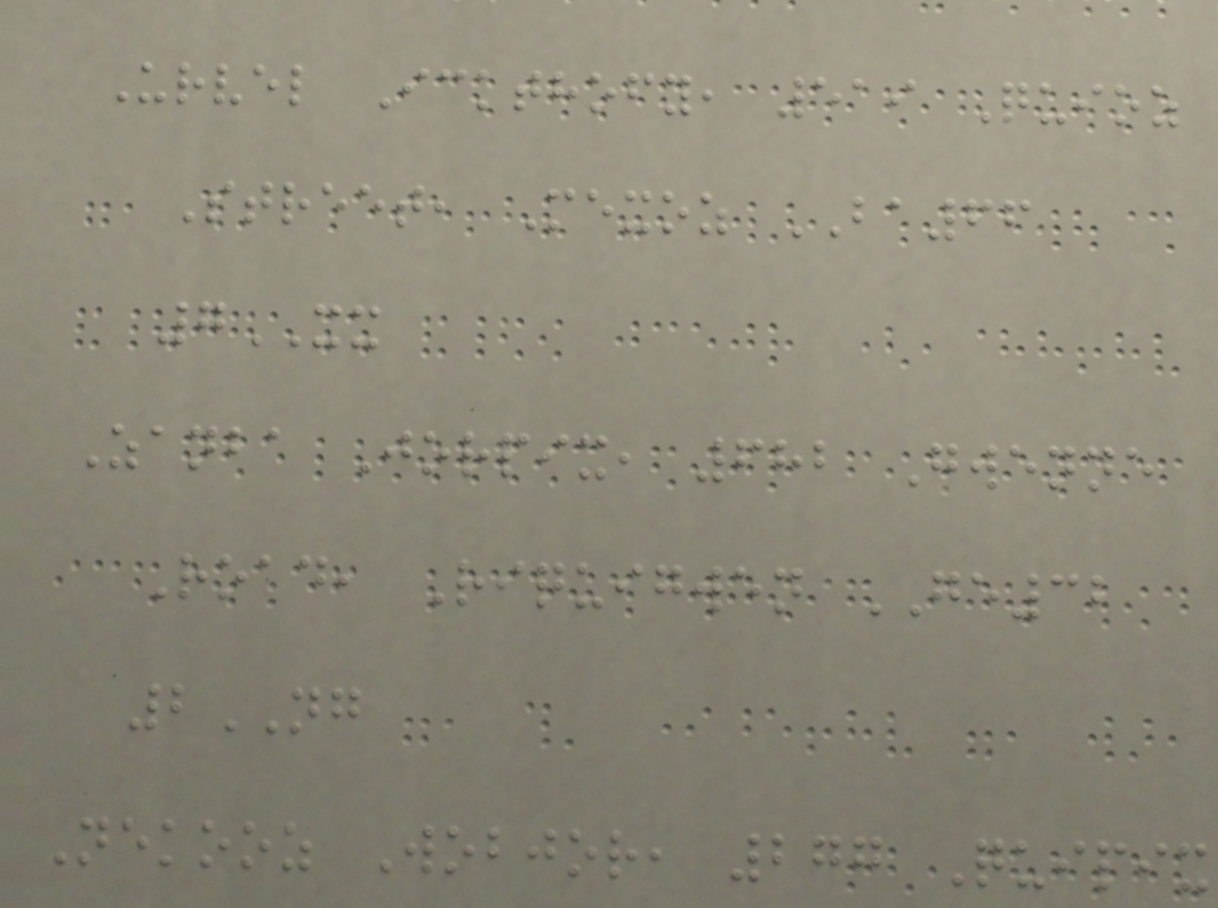Urvel Ickthofy, 519 Quioz
Street, Mexoz BA66
7XX
Zanba Jorpix, 682 Gwenne
Road, Riquigwen GE32
2NG
Nekooz Wobjor, 277 Quipix
